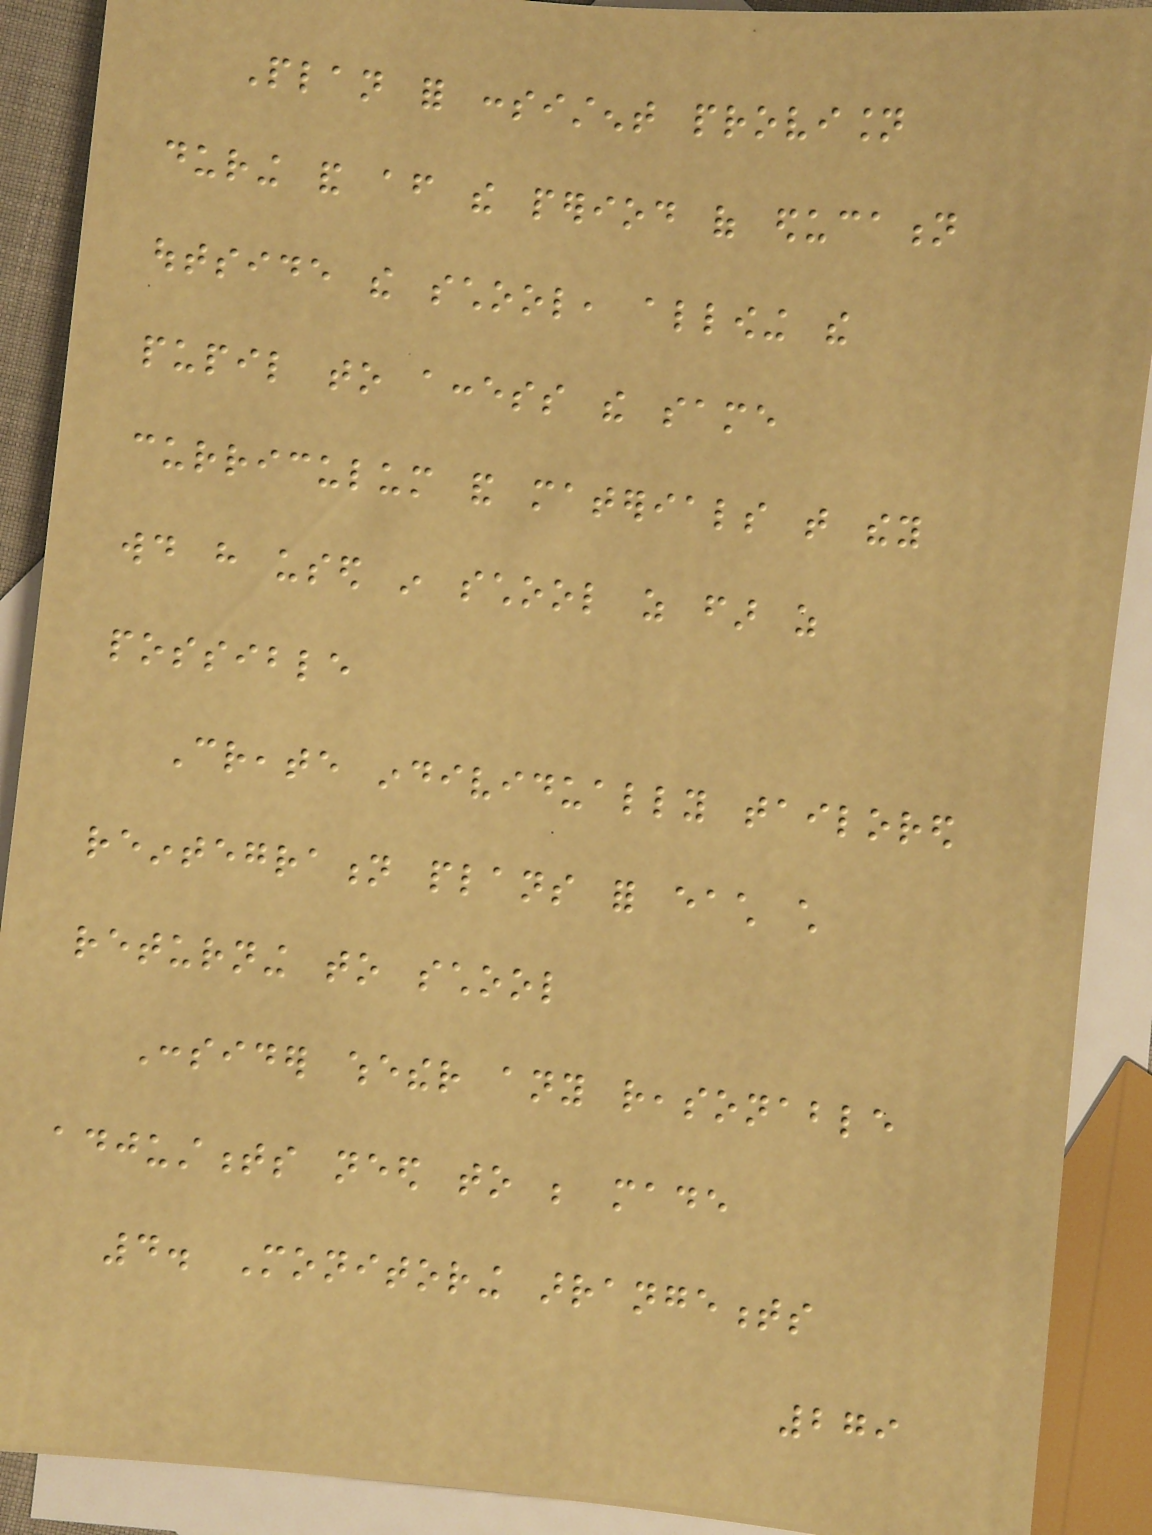Plan for consistent provision
during and after the period of education
outside the school, allowing the
pupil to access the same
curriculum and materials that they
would have used in school as far as
possible
Create individually tailored
reintegration plans for each child
returning to school
Consider whether any reasonable
adjustments need to be made
4. Monitoring arrangements
279
